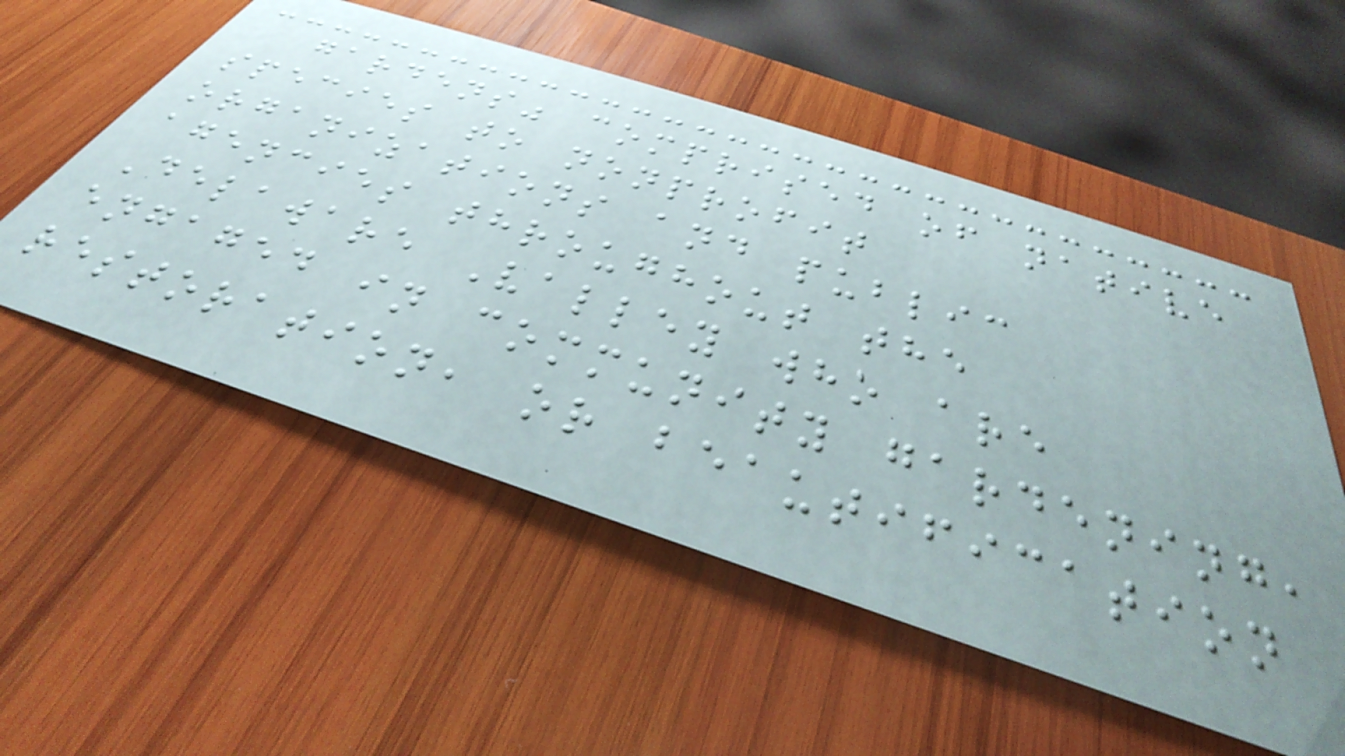gardens" comprised of native
species to nonprofit
organizations and public
agencies throughout the
Delaware Valley who are
engaged in community gardening,
restoration, or beautification
